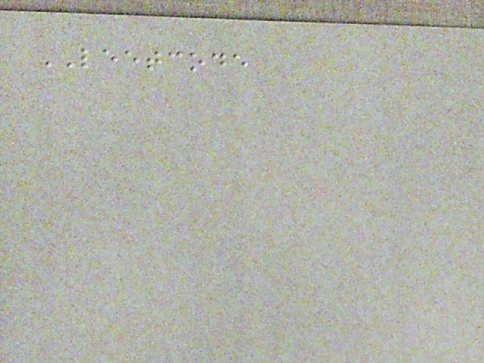LEETCODE
